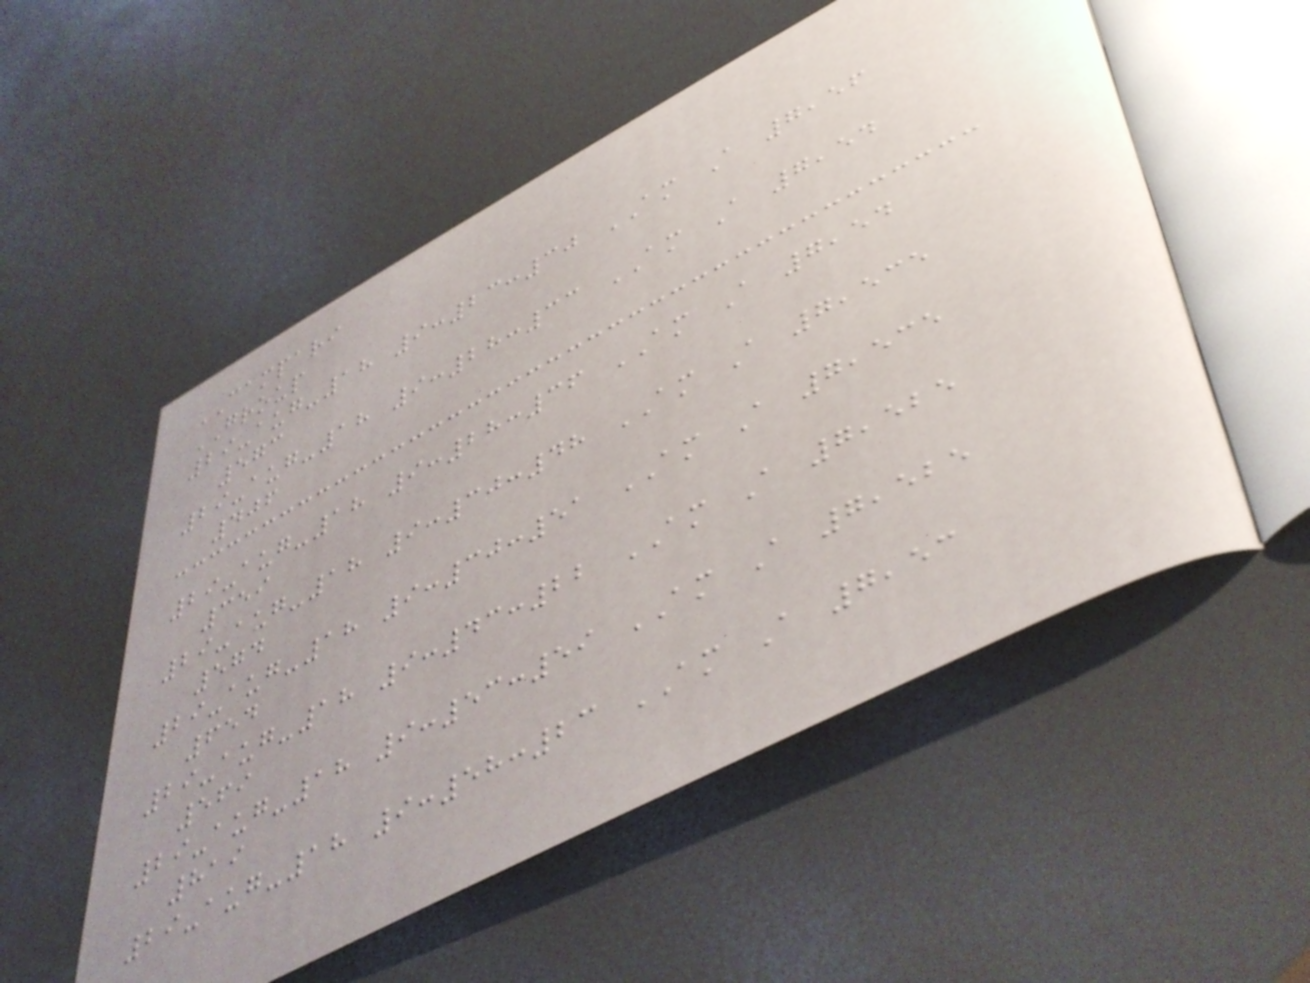CAMPARI
GROUP
29-aug-18 9:23:30 AM A 7,56
573
29-aug-18 9:28:33 AM A 7,54
406
29-aug-18 9:28:36 AM A 7,54
359
29-aug-18 9:30:48 AM A 7,535
574
29-aug-18 9:30:51 AM A 7,535
654
29-aug-18 9:43:22 AM A 7,525
569
29-aug-18 9:53:59 AM A 7,525
819
29-aug-18 9:58:23 AM A 7,53
